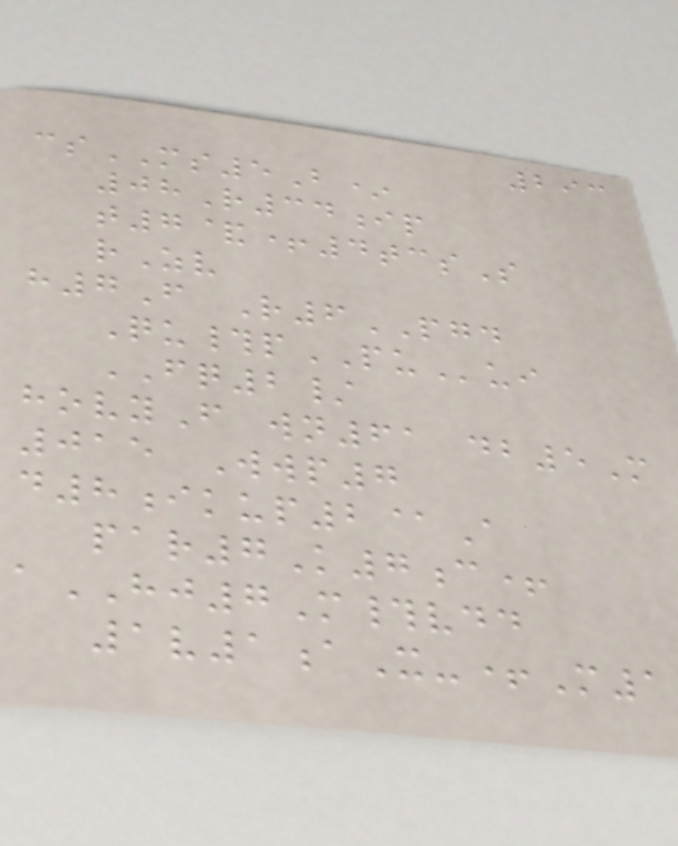293
csMS5B*
08R34ip
t7&+4tcsS
rZv
h7F R6PGD
Qu#pPUui
FQ2/
hovyF wn61 db5M
015 Wwp7
d8ikup2@A
par7K7c+
aHJ7M#vdd
1v1aX-+M1
